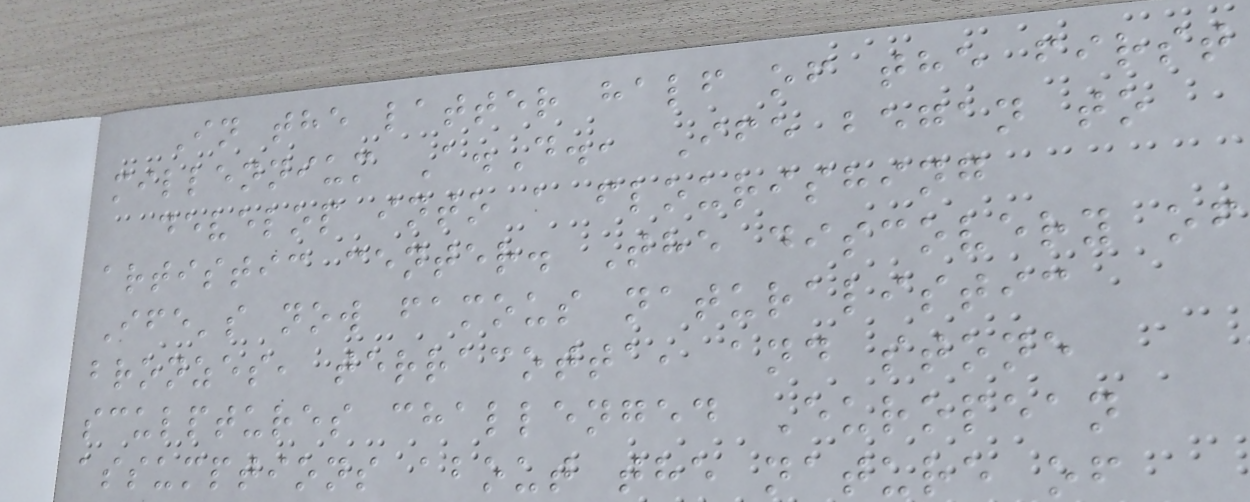In the latter half of the first
millennium A.D., Ife began to
develop into a flourishing
artistic center. The discovery of
Ife's now famous naturalistic
bronzes, terracotta, and stone
sculptures challenged European
assumptions about the nature of
